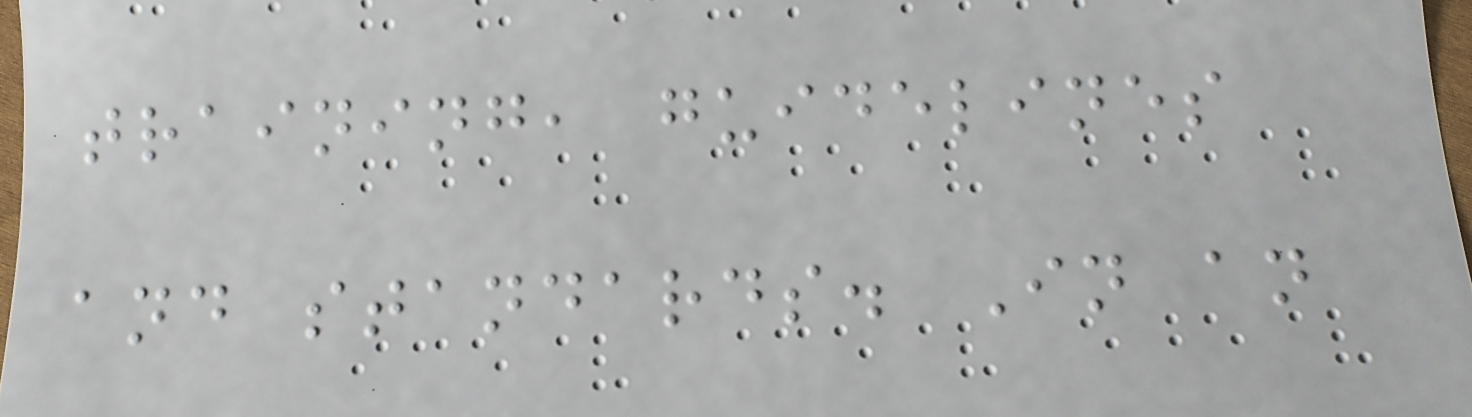training, guidelines
and standards. In an
